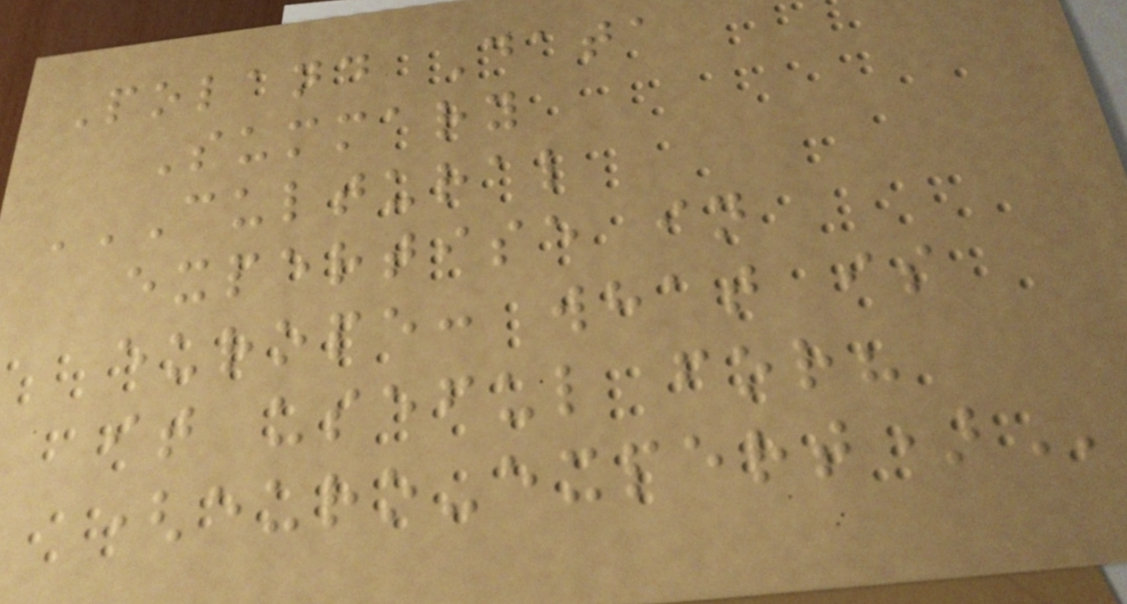Poland Data
Summary
CULTURAL
EXPERTISE IN
EUROPE: WHAT IS
IT USEFUL FOR?
(EURO-EXPERT)
